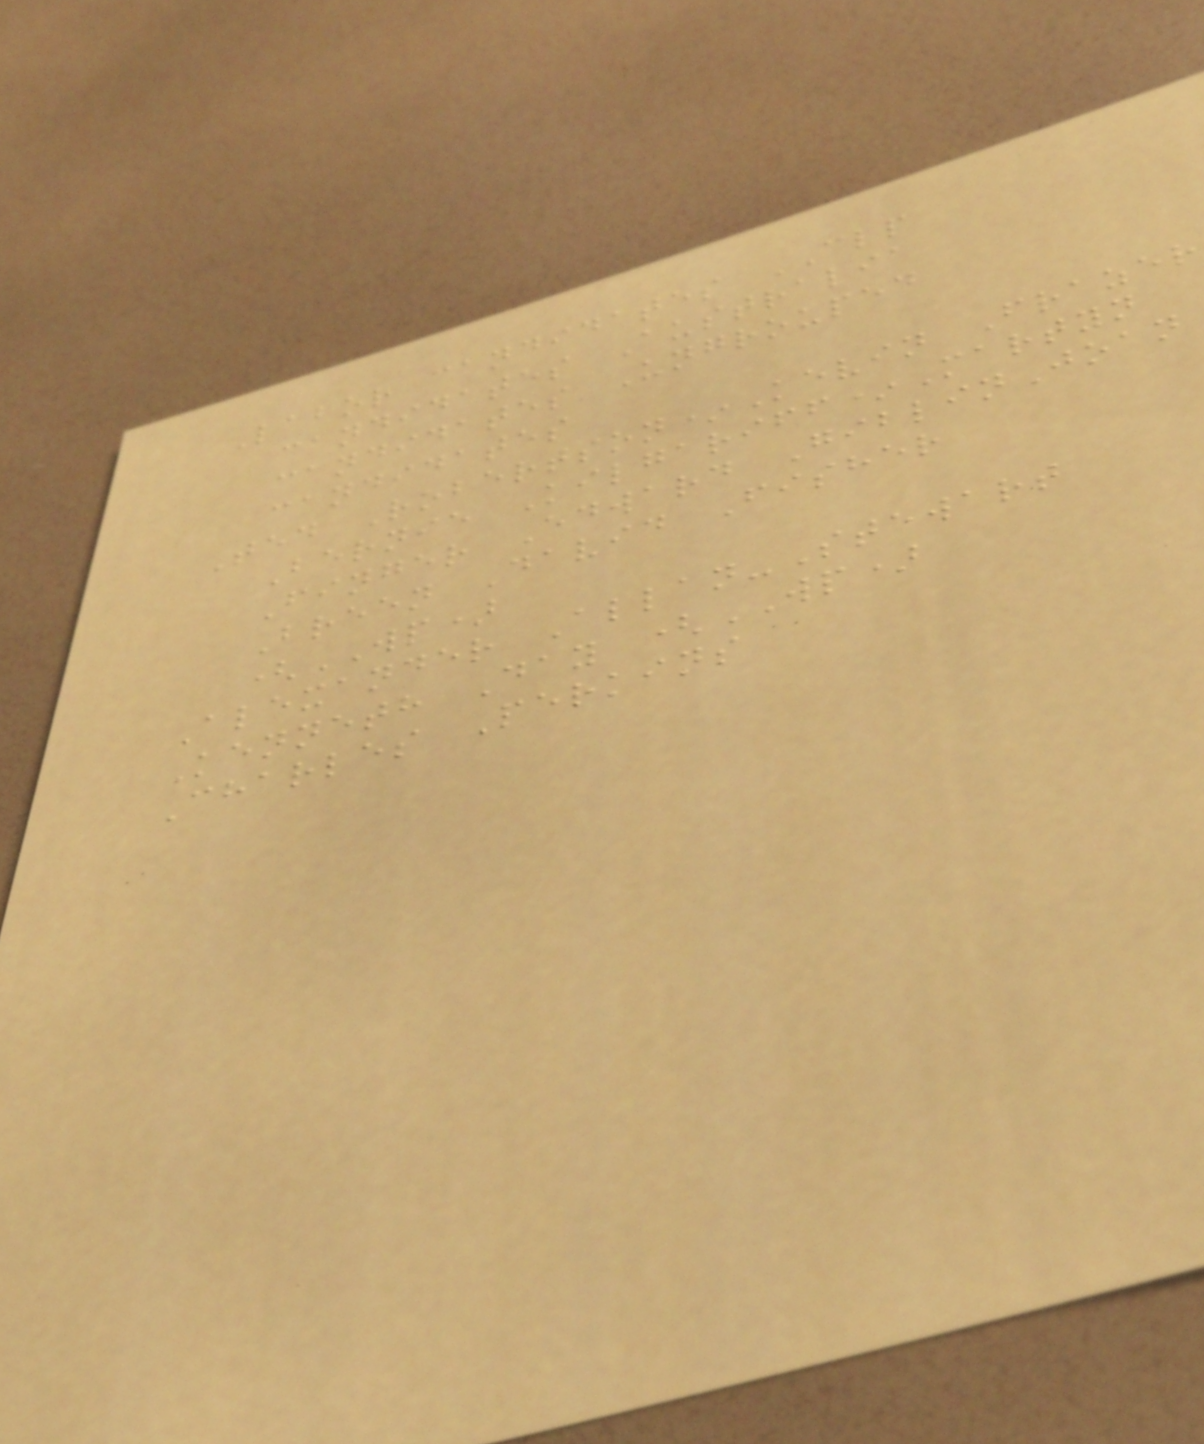Labor candidates CLP
candidates Australia
candidates Ungrouped
candidates
Ted Robertson*Kevin Frazer
Bernie Kilgariff*Martyn
Finger Edward GiblinJoan
Breen David Fisher
(WP)
Alexander Allan-Stewart
Kenneth Day (WP)
Charles Perkins
